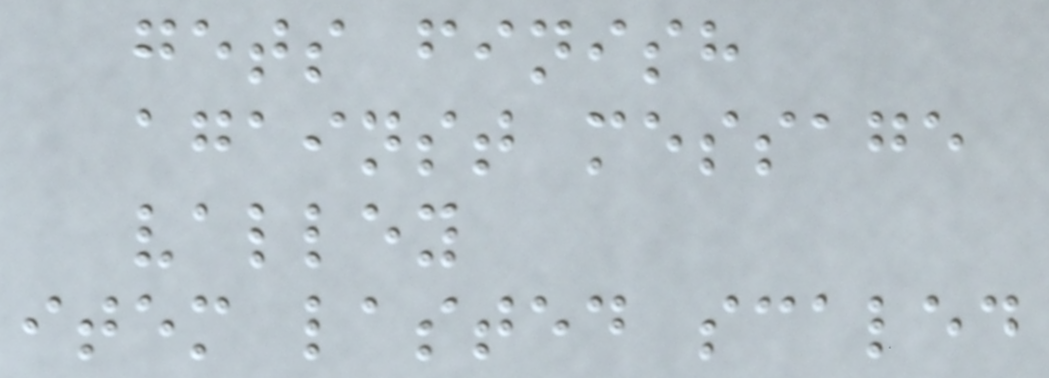gets finish
against message
valley
item lasted scaled
